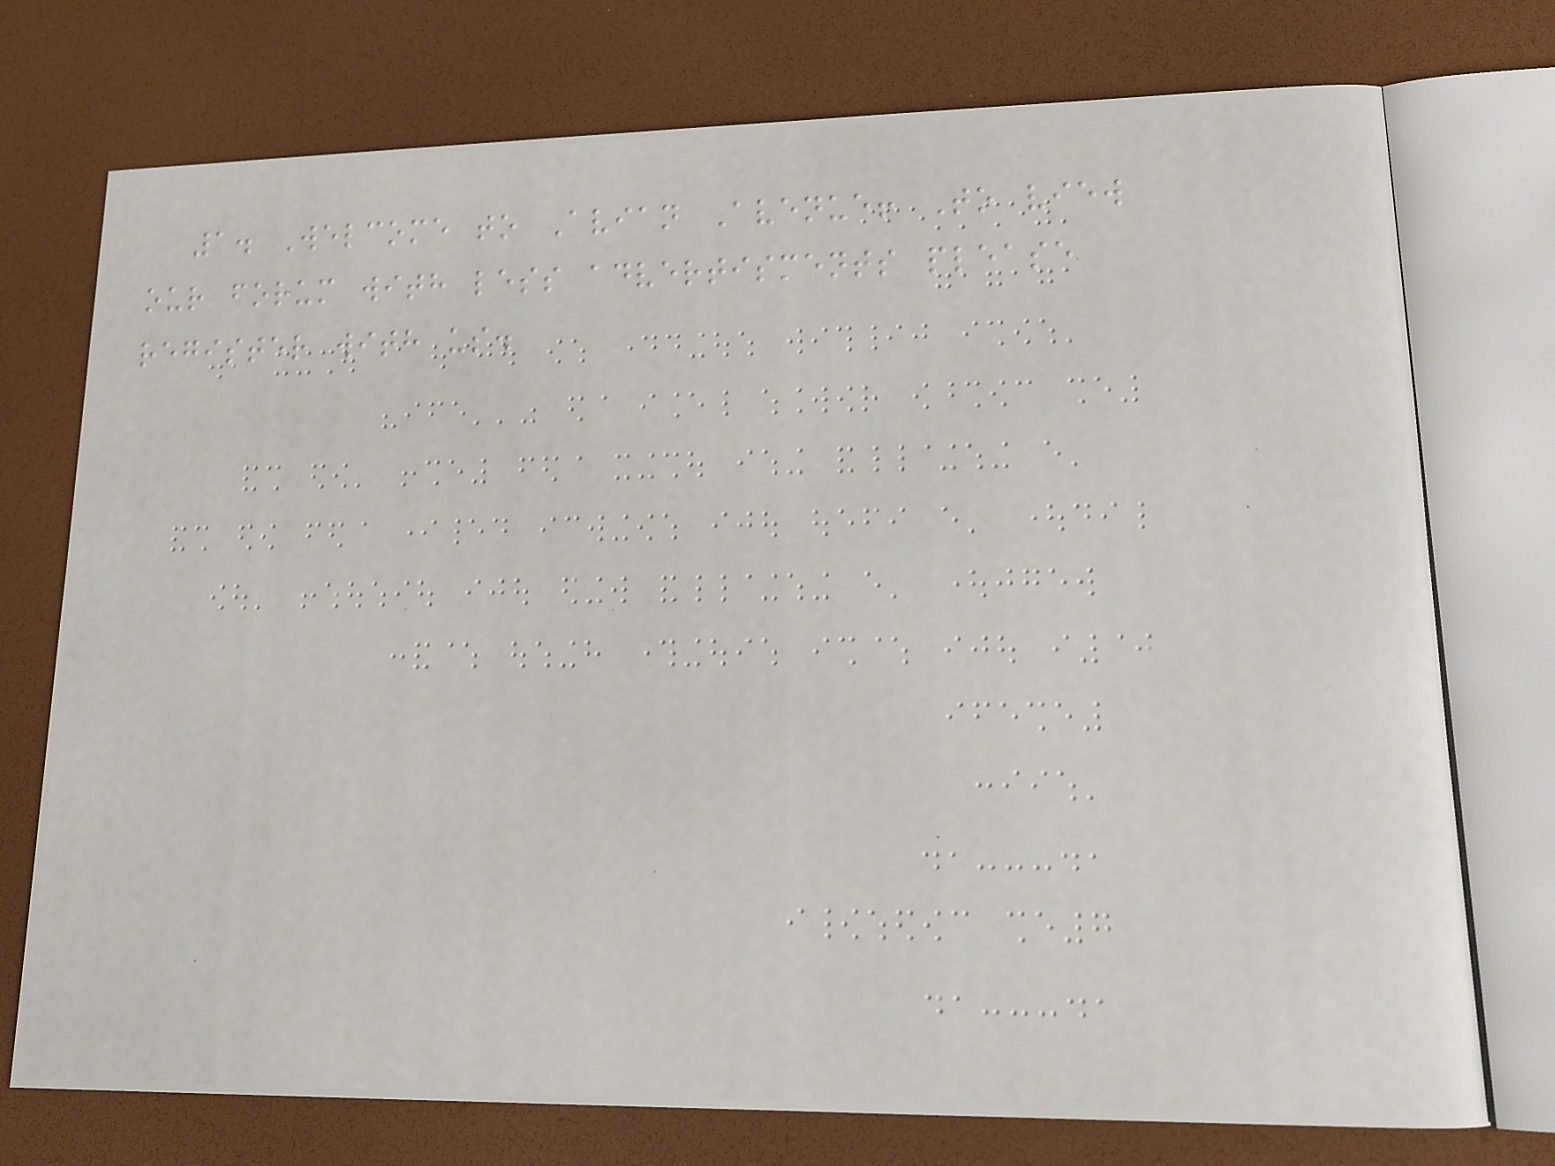1. Welcome to Avian Avenue! To view
our forum with less advertisments please
register with us.
